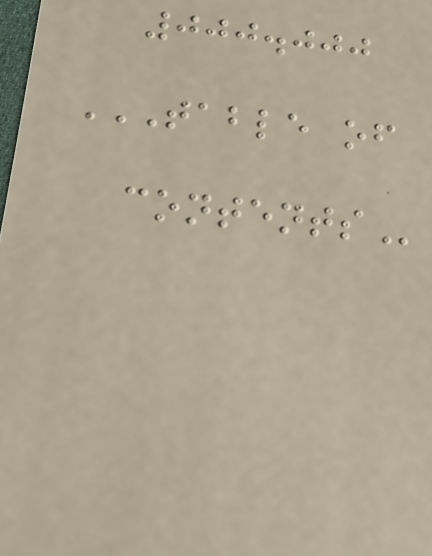000.000
TABLE OF
CONTENTS
